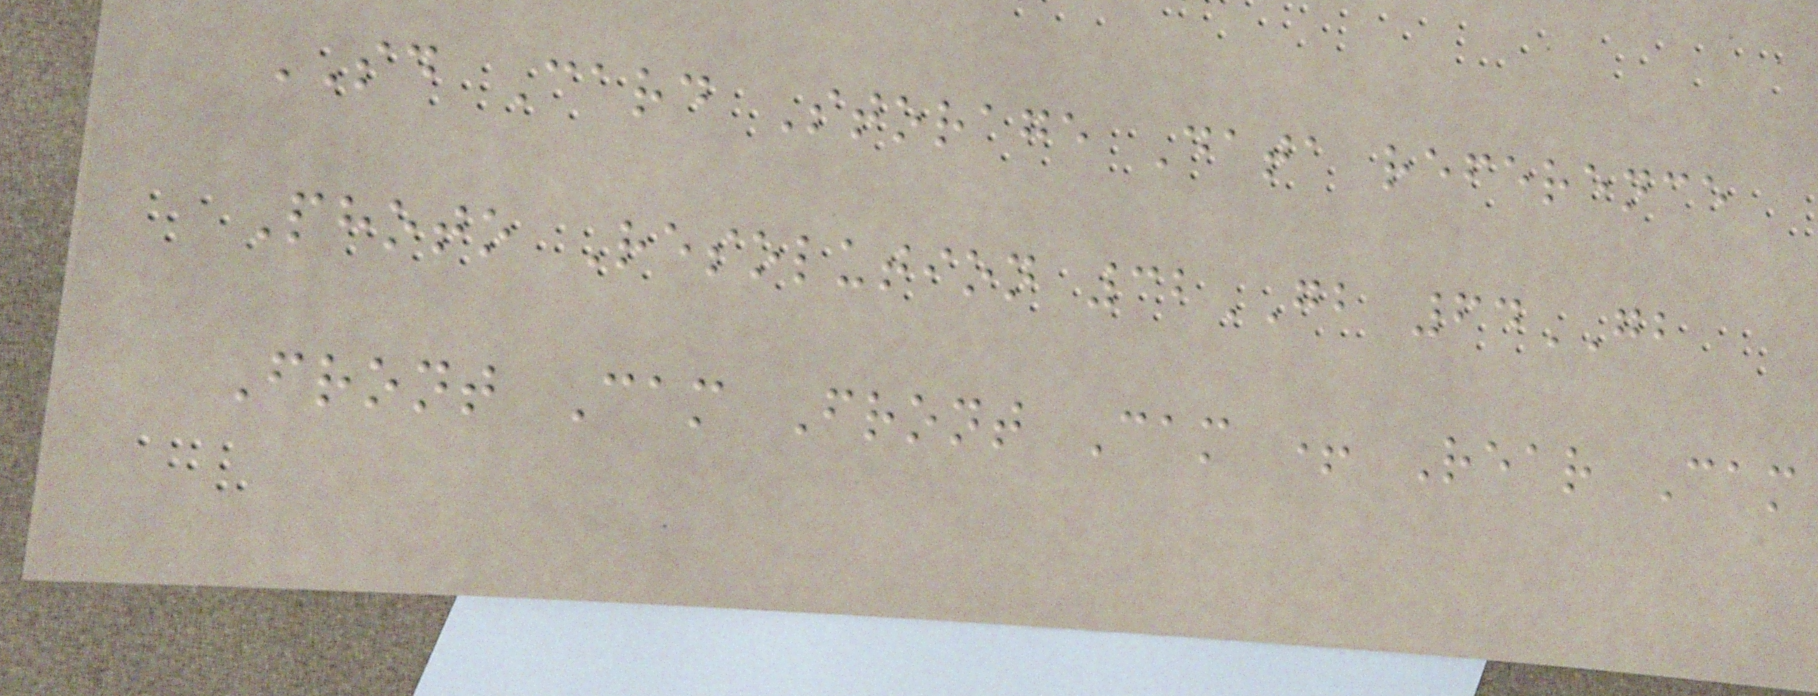SD Card Storage Data reference
Photo Resolution 32GB 64GB
Front Cam Front Cam + Rear Cam
